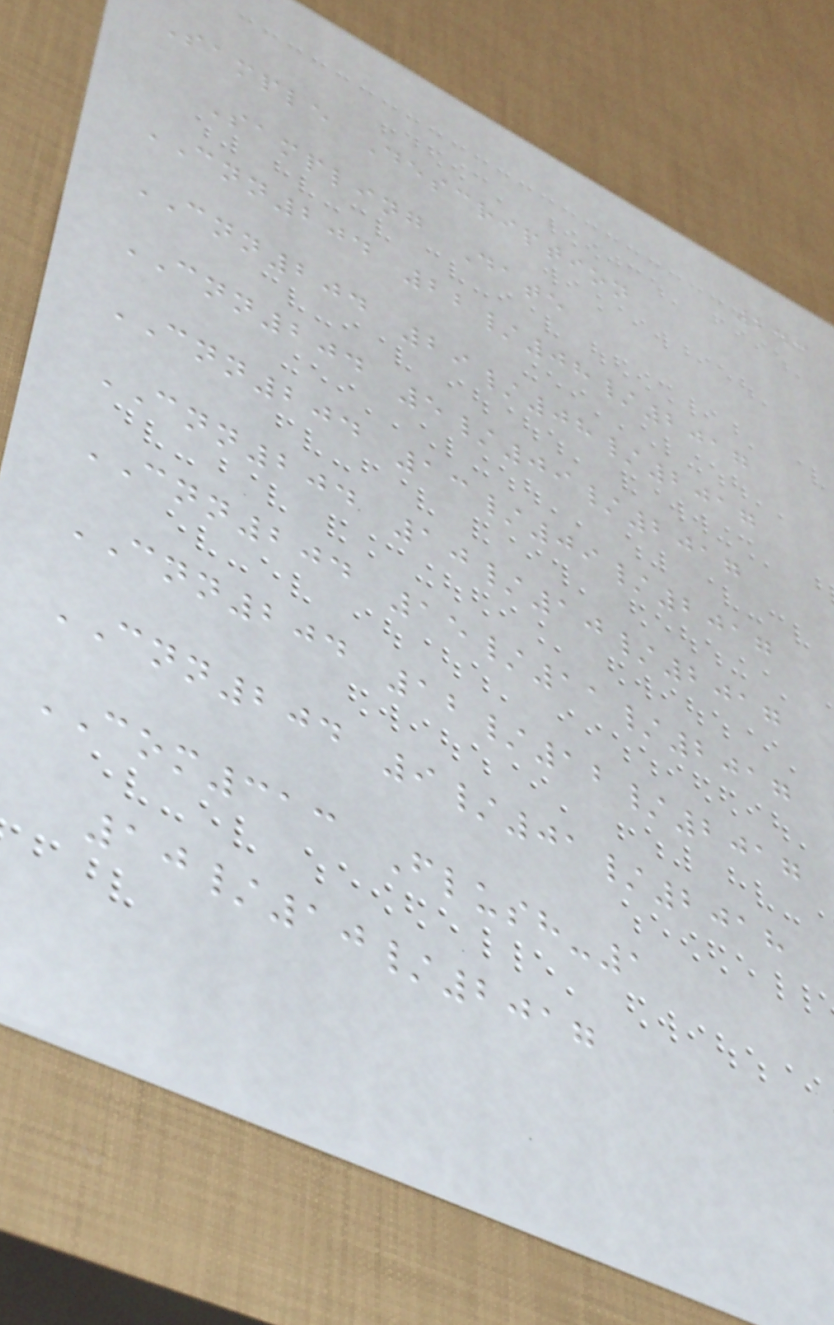243
Sample Description
Sampling Date
CNN204 22/08/2017
CNN204 29/08/2017
CNN204 5/09/2017
CNN204 13/09/2017
CNN204 10/10/2017
CNN204 15/11/2017
CNN204 12/12/2017
CNN204 9/01/2018
COM313 Flush-1
10/10/2017
